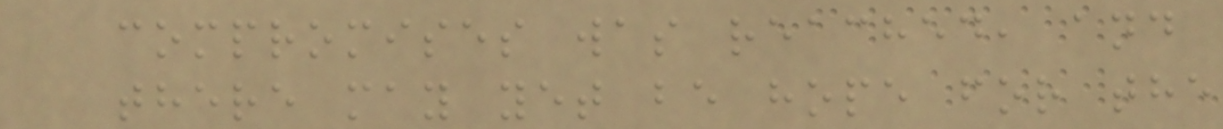compromises was reached, and
there may yet be hope for the
